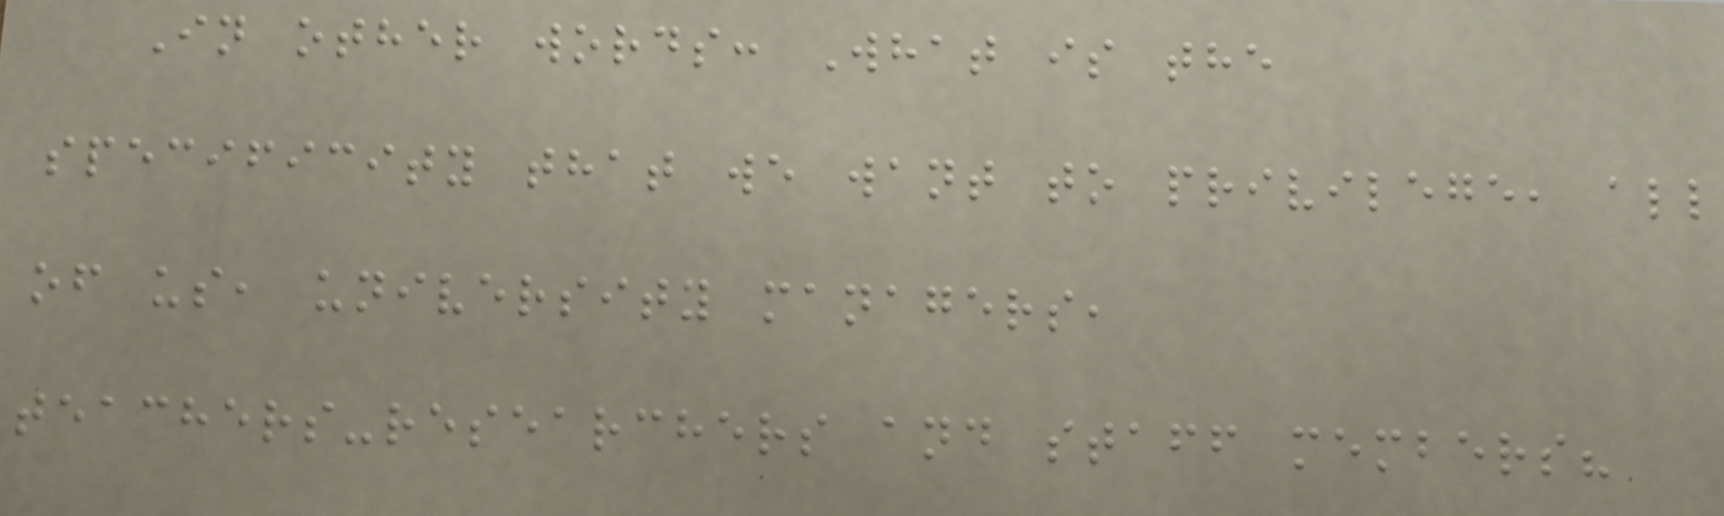In other words: What is the
specificity that we want to privilege, all
of us, university managers,
teachers-researchers and staff members?
